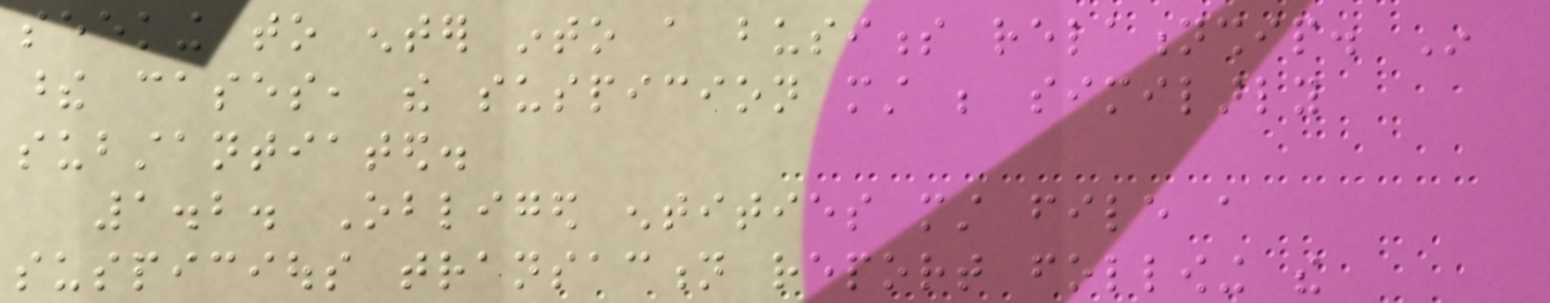seeking to enter into a business relationship. In
these cases, the suspicion must be similarly
substantiated.
1.2. Obliged entities must file a
suspicious transaction report following the
